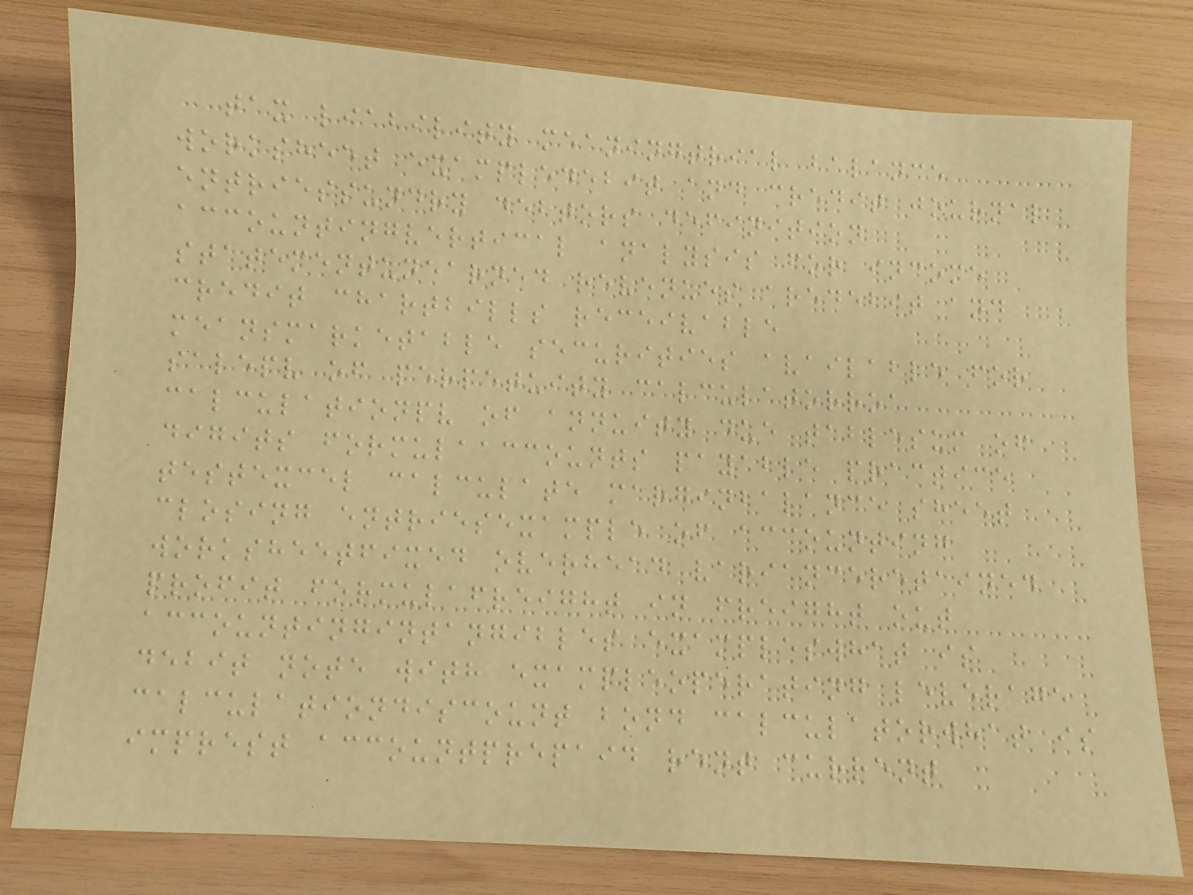tax liability meaningtrial balance
worksheet exampledebit and credit journal
entriessundry debtors definition
accountingvertical analysis for income
statementunearned revenues aredebit and
credit chartbills receivable
meansmarketable securities available for
salepv of perpetuity calculatorroa
calculationpv of annuity due tablesum of
digits formulaaccounts payable practice
testexcel calculate marginbalance sheet
closing entriesexample of accounting
worksheetfixed overhead varianceretained
profit formulafreight in freight out
accountingintangibles exampleswhat is
debit note with exampleoperating leverage
calculationdiscount bond calculatorwhat is
imprest accountprepaid rent current
